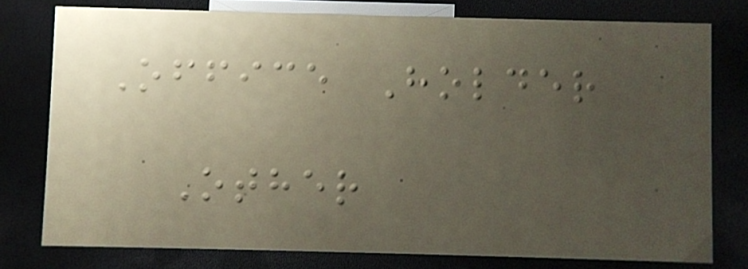Office Holder
Other
